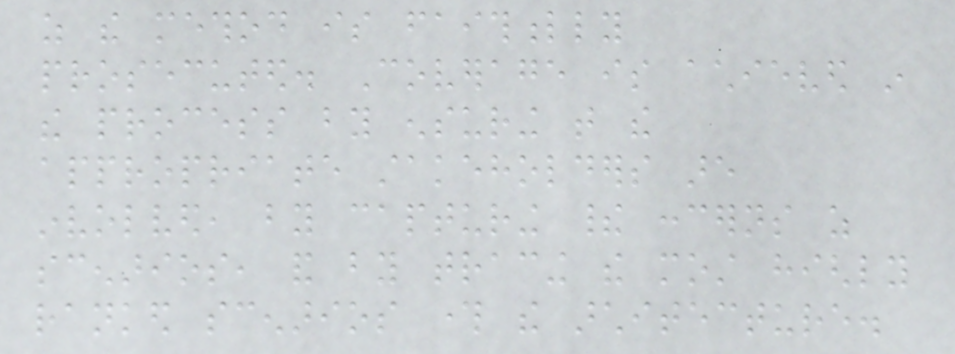as the method is faithfully
prosecuted. Coverage is achieved in
the process by ensuring that the
appropriate stakeholders are
involved, by capturing their concerns as
scenarios, and by tracing the most highly
ranked scenarios through the architecture.
